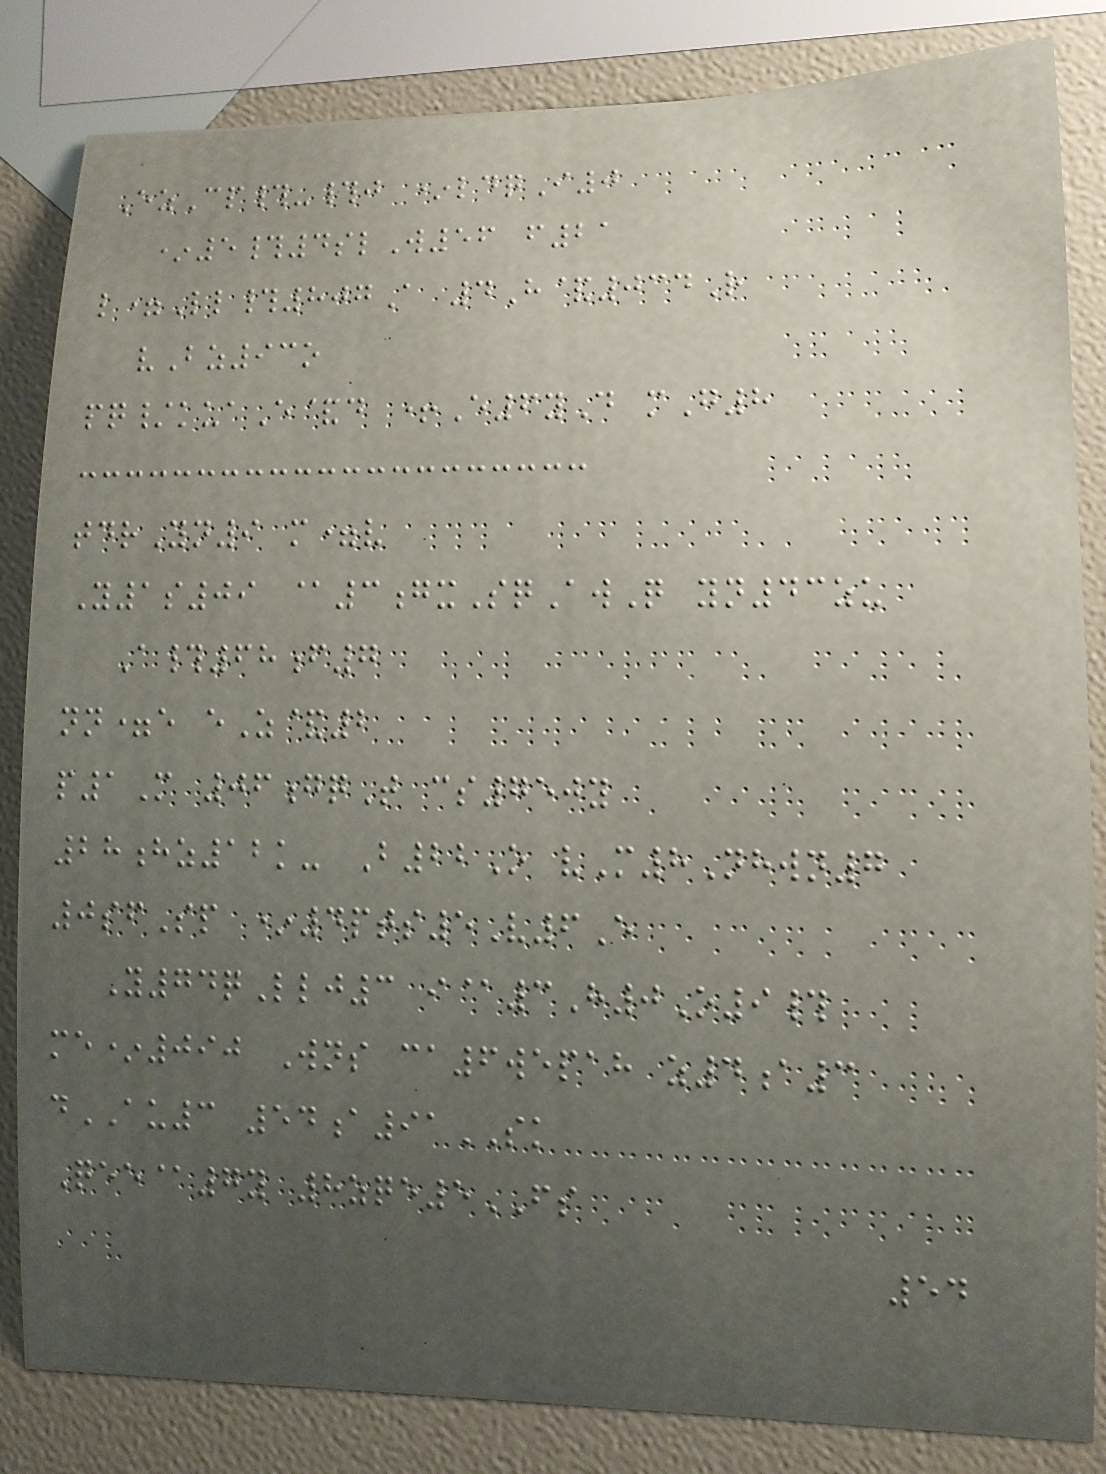EzCp#-#j *ldqI0
*5#4slW56 f21
l=Ll#807A 4H&034R
vBz93o
pq/kuaE&d +E6yD mG8
tdrYn9 m=v
Y1s09 @3gxSqAwQ yn43zu
A#68f7
nn=e eZ&2
p1M 06gqT cs750y
28hz12k- B22O vM8Nhwn7
0sfSp *4pts5V6E
Y74qLlj3 i@3H0O9#
me*090 Wns ca6wepah z4a3
dAU3 54a91SK
Qee@7y 8zqe5FS
54
